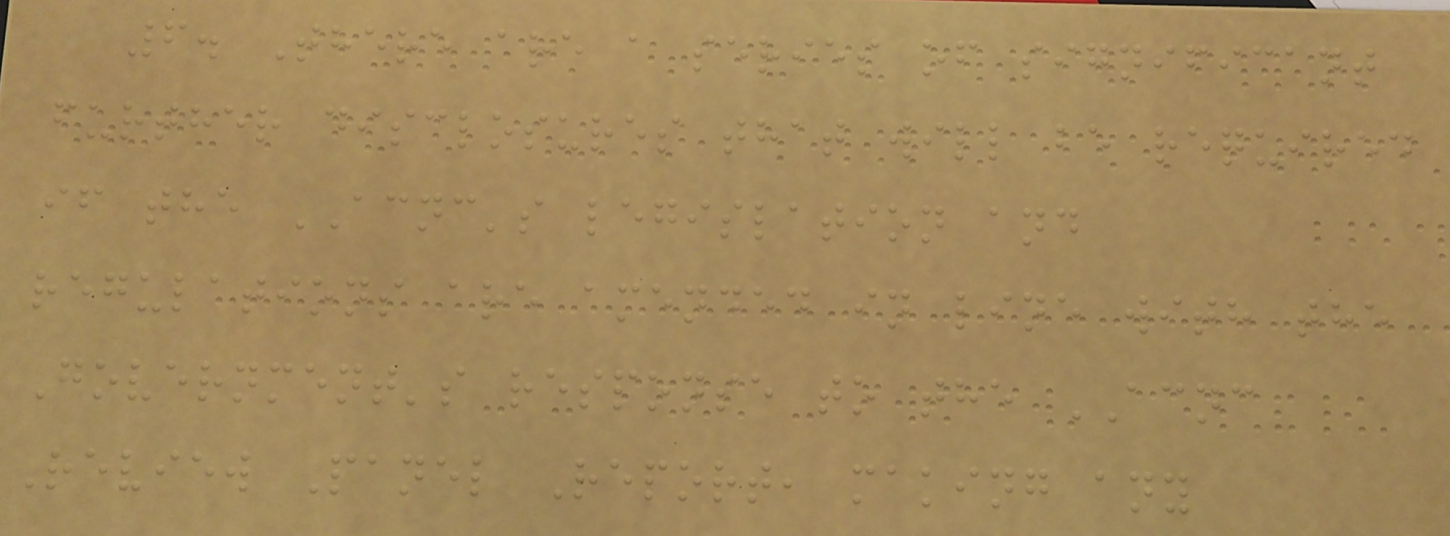6. There are a series of significant
further disclosures that will be required
if the ACNC's legislation and
regulations are amended in line with the
Government's response to the ACNC
Review Panel Report, making any
